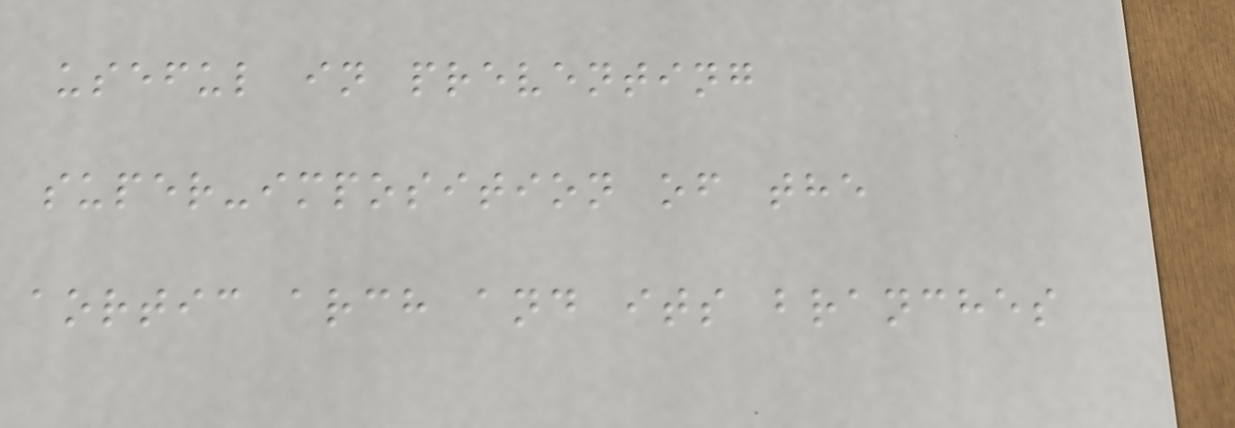useful in preventing
super-imposition of the
aortic arch and its branches
